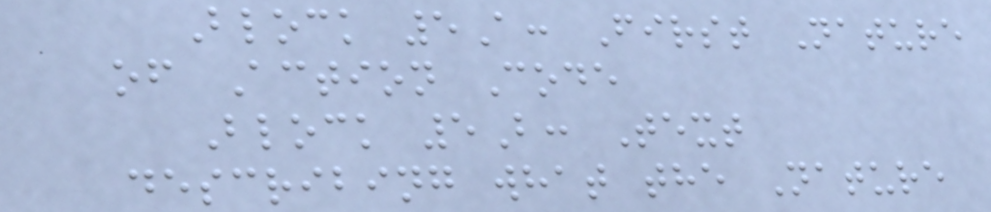Block 5A: First Nature
of Action Code
Block 5B: Text
describing what the Nature
